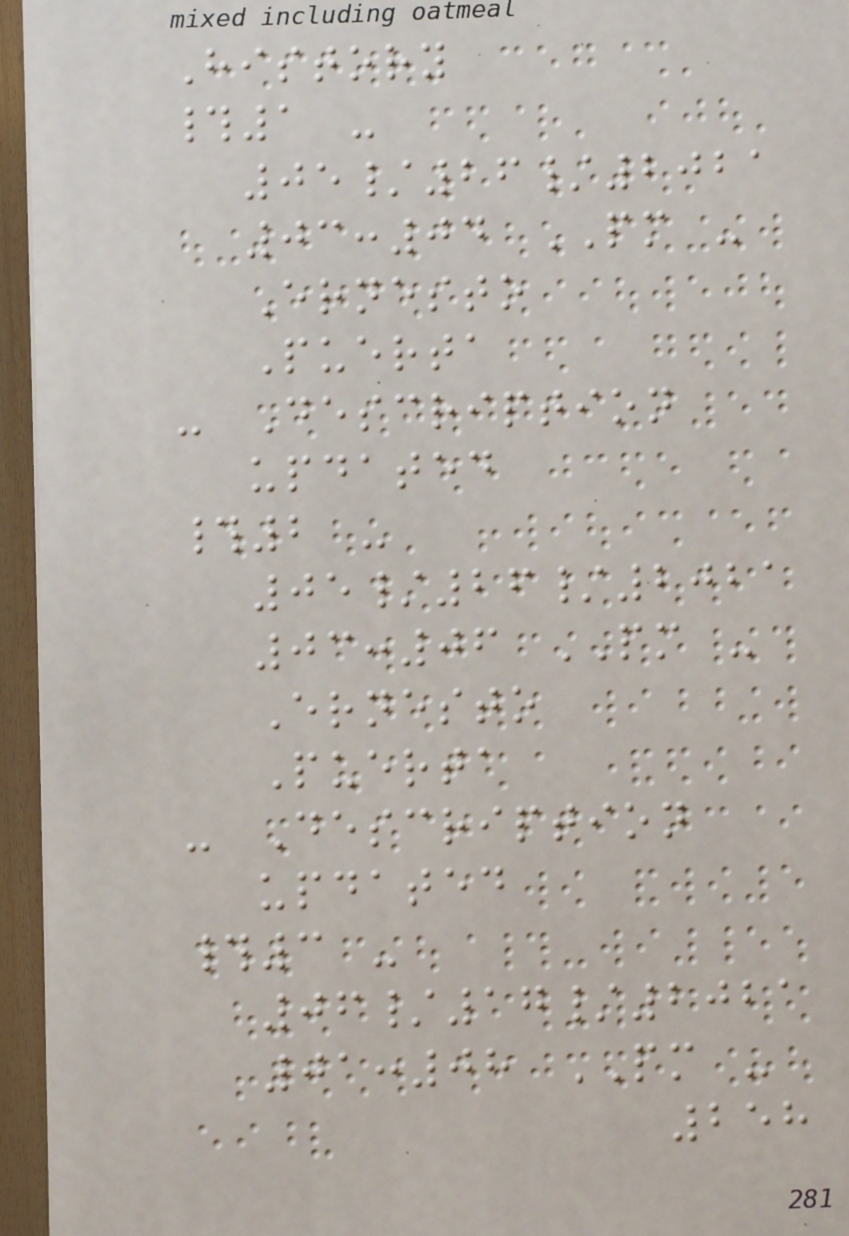History
#1 -
05/26/2021
03:04 PM -
Ernesto
Puerta
- Description
updated
#2 -
05/26/2021
03:06 PM -
Ernesto
Puerta
- Description
updated
#3 -
06/17/2021
01:08 PM -
258
